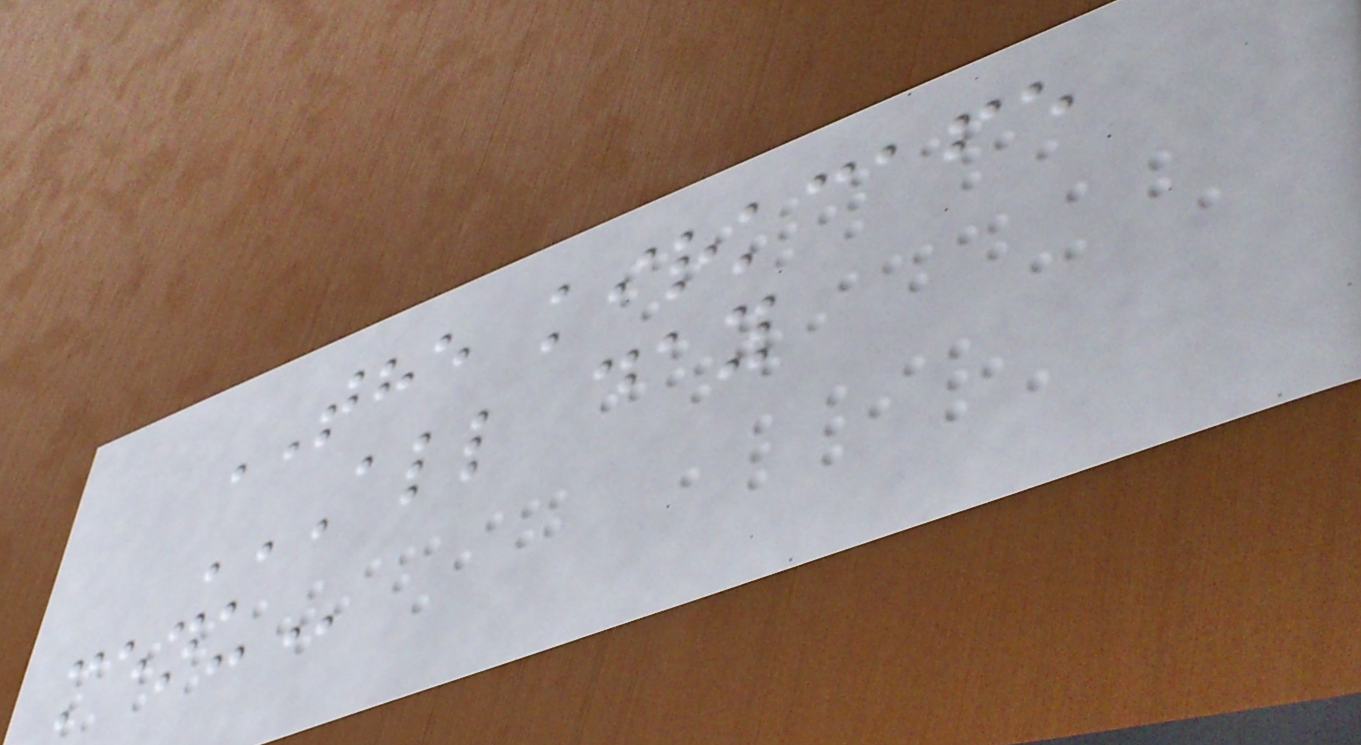THE kirkcafe
ALL DAY
MENU
